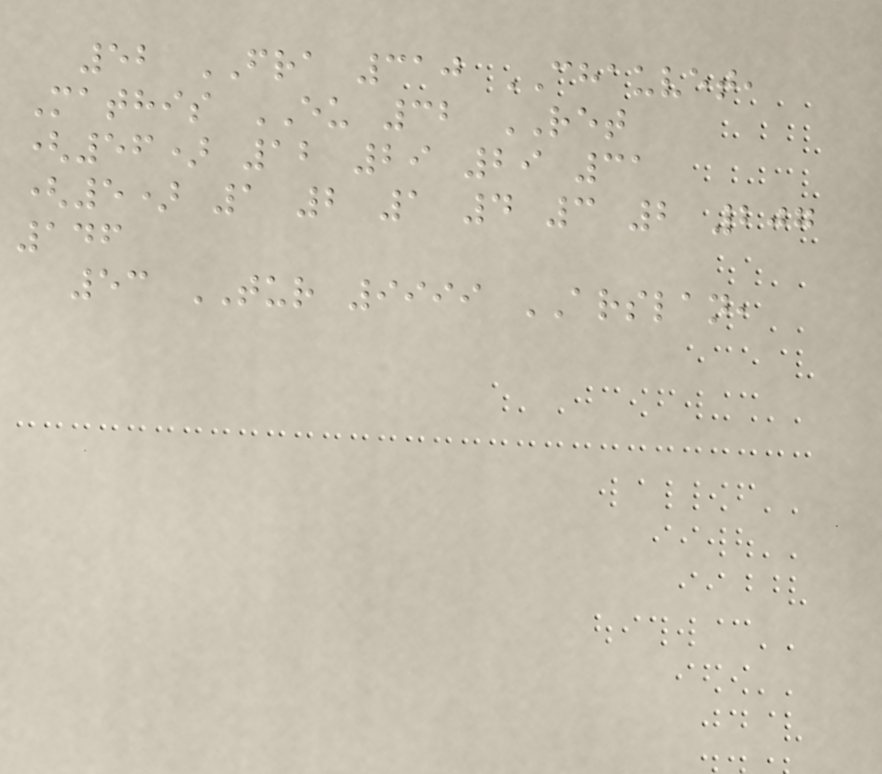52 FRA 310 CHAUVET,
Mathis EU 32 RET
(56) 12 29 29 31
(5) 1 2 1 4 3 2 207
146
53 TUR 9999 ARSLAN,
